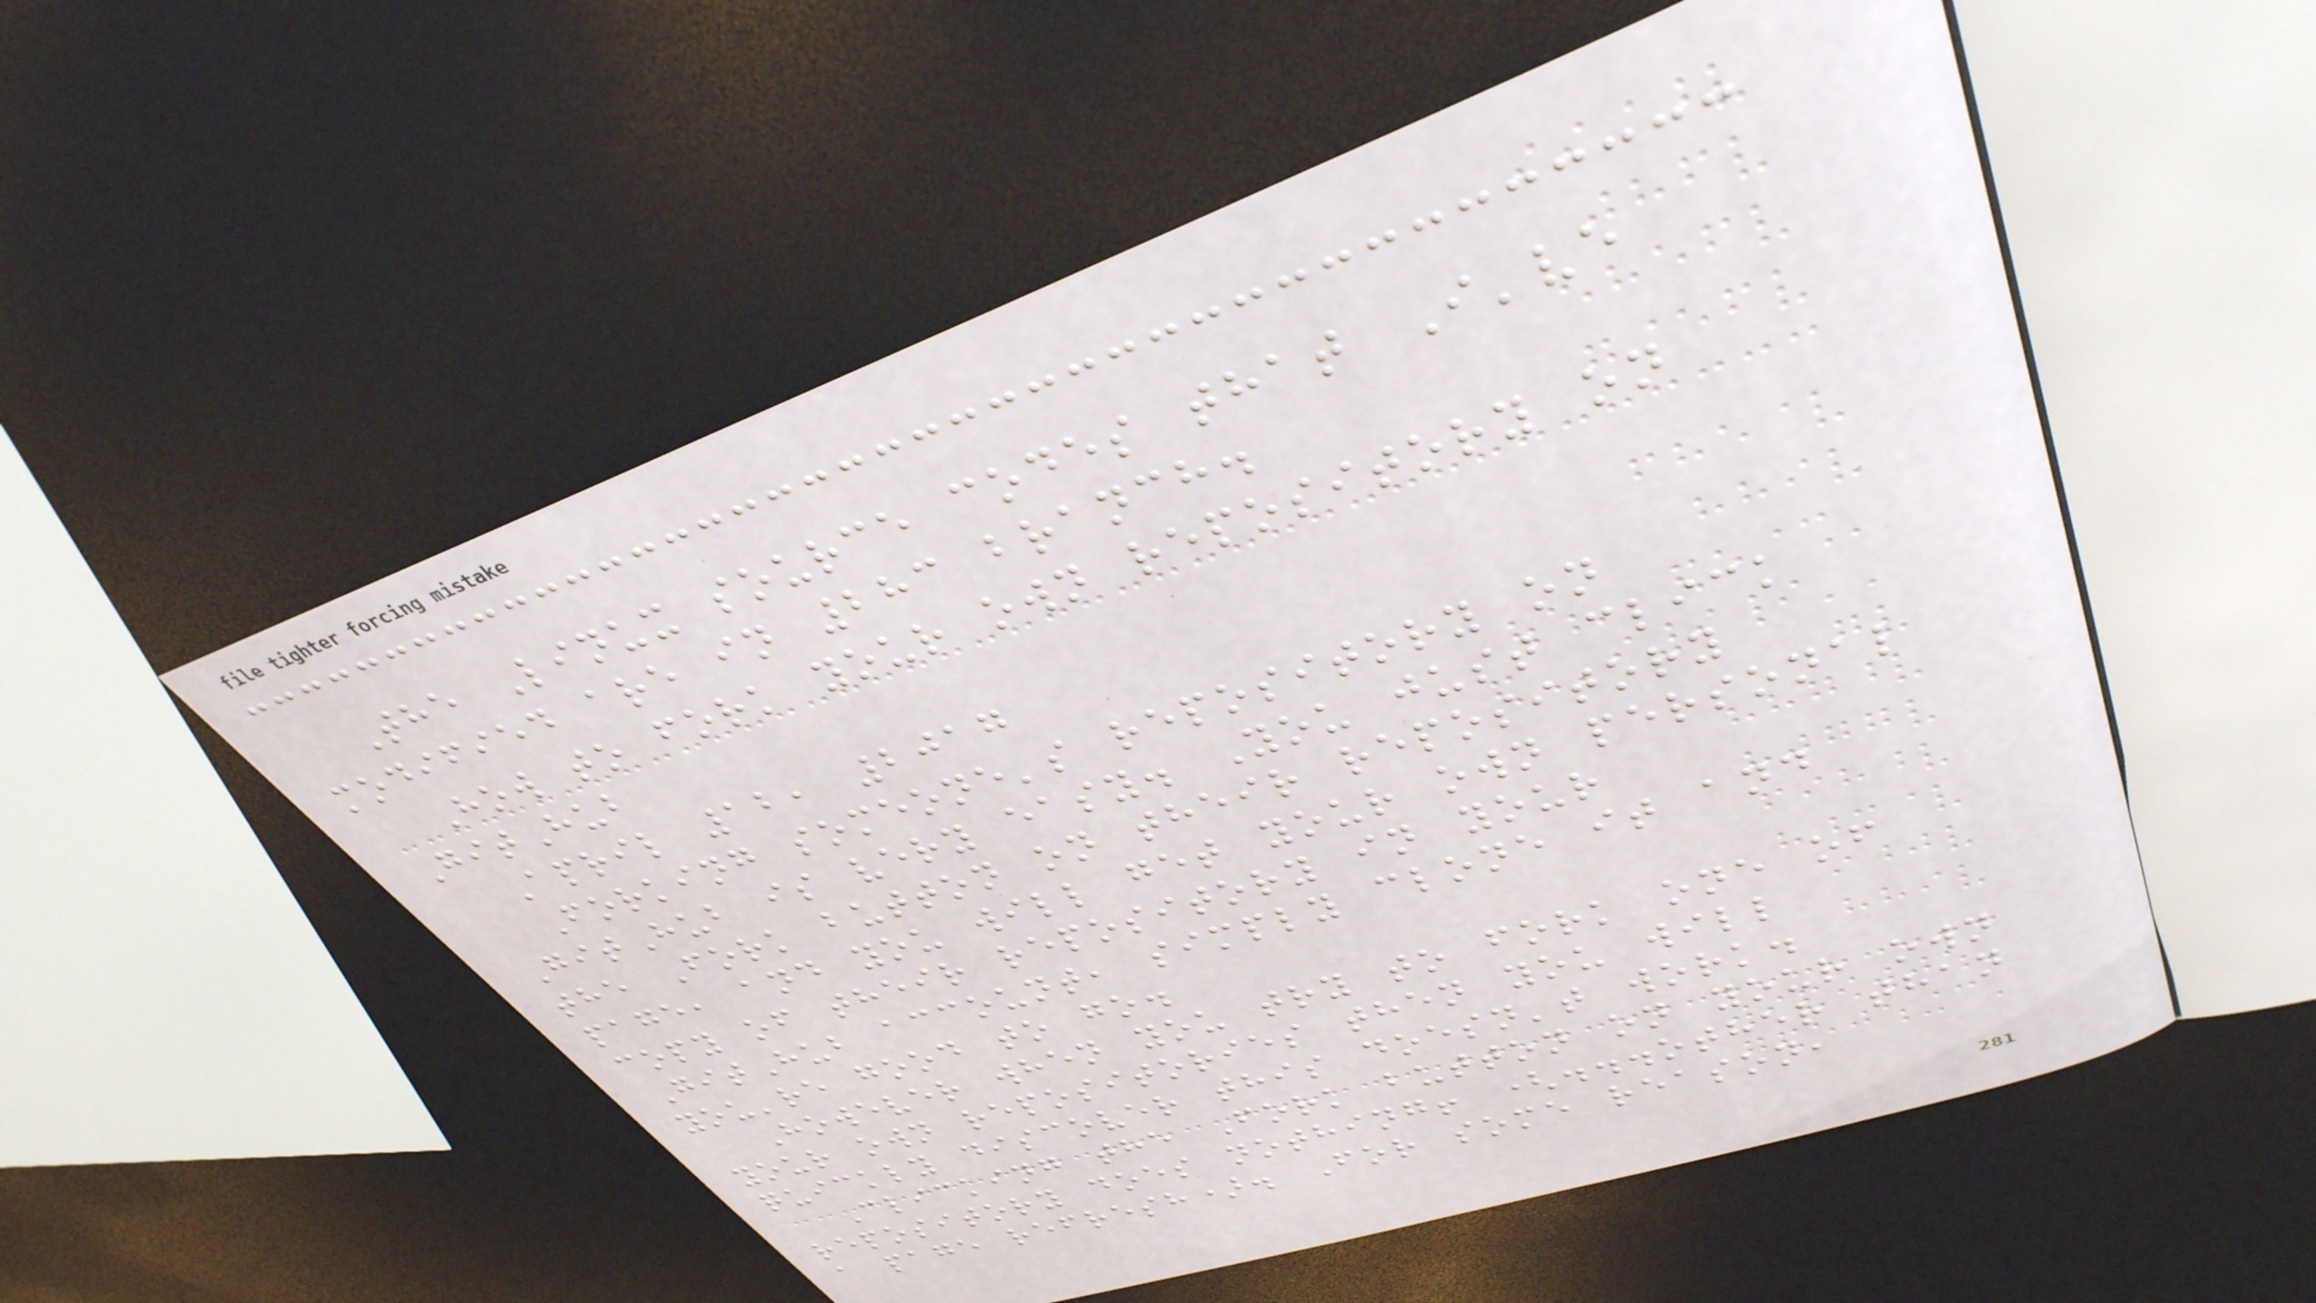The Linux source codes that I've
modified are in 283 branch.
How to fork your own repository on
GitHub
April 12, 2017
Forking someone's repository on
GitHub is very easy. You just click
the Fork button on their repository
page, and you will get your own personal
copy of their repository in your
GitHub account, simply clone it and
you're good to go.
However when you try to fork one of
your own repositories then you will
quickly discover this doesn't work.
Clicking the Fork button on your own
repository does nothing! (...other than
a page refresh). For some reason,
